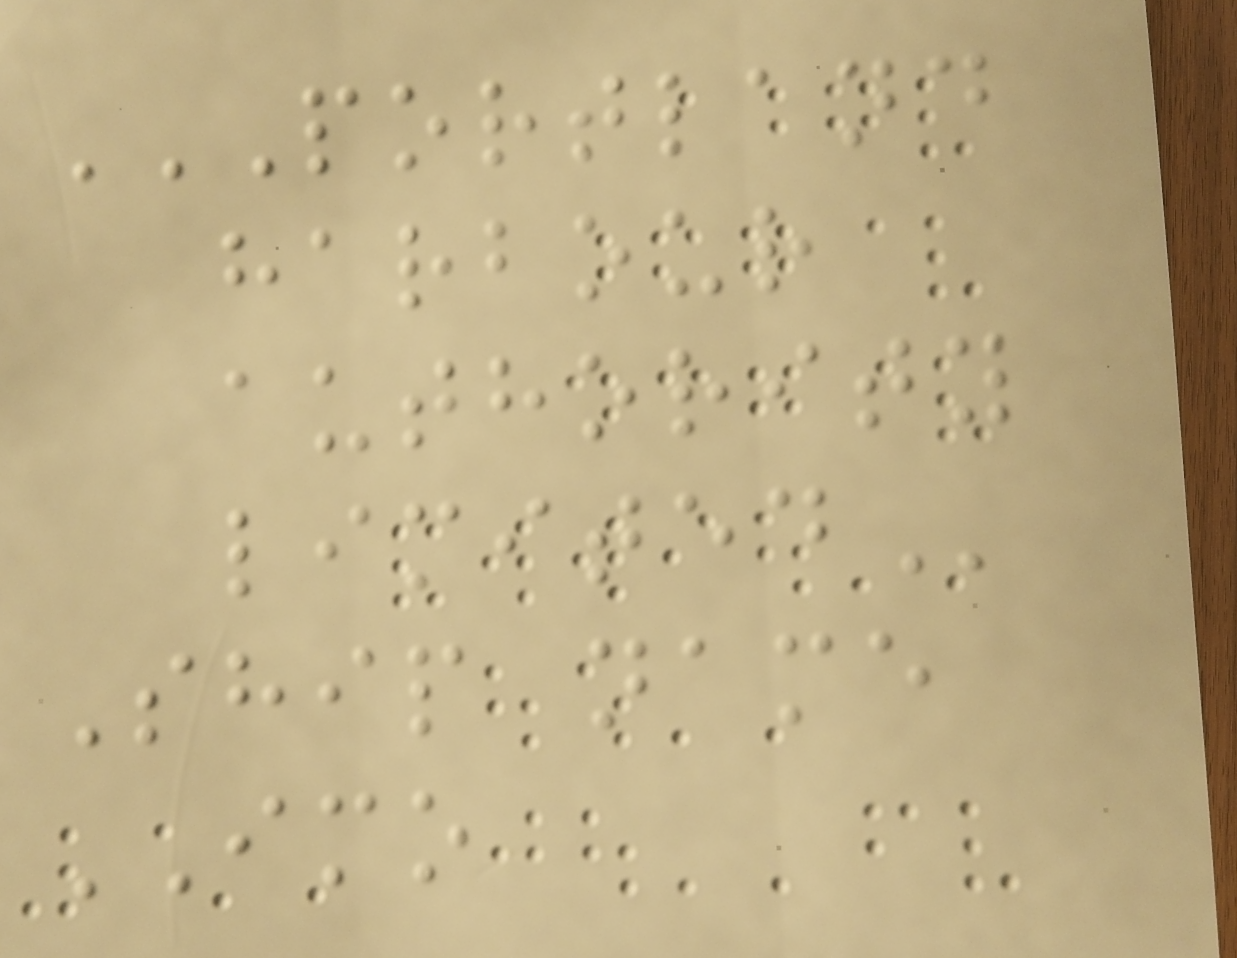PORTLAND
HARBOUR
AUTHORITY
LIMITED
Ship name
IMO
